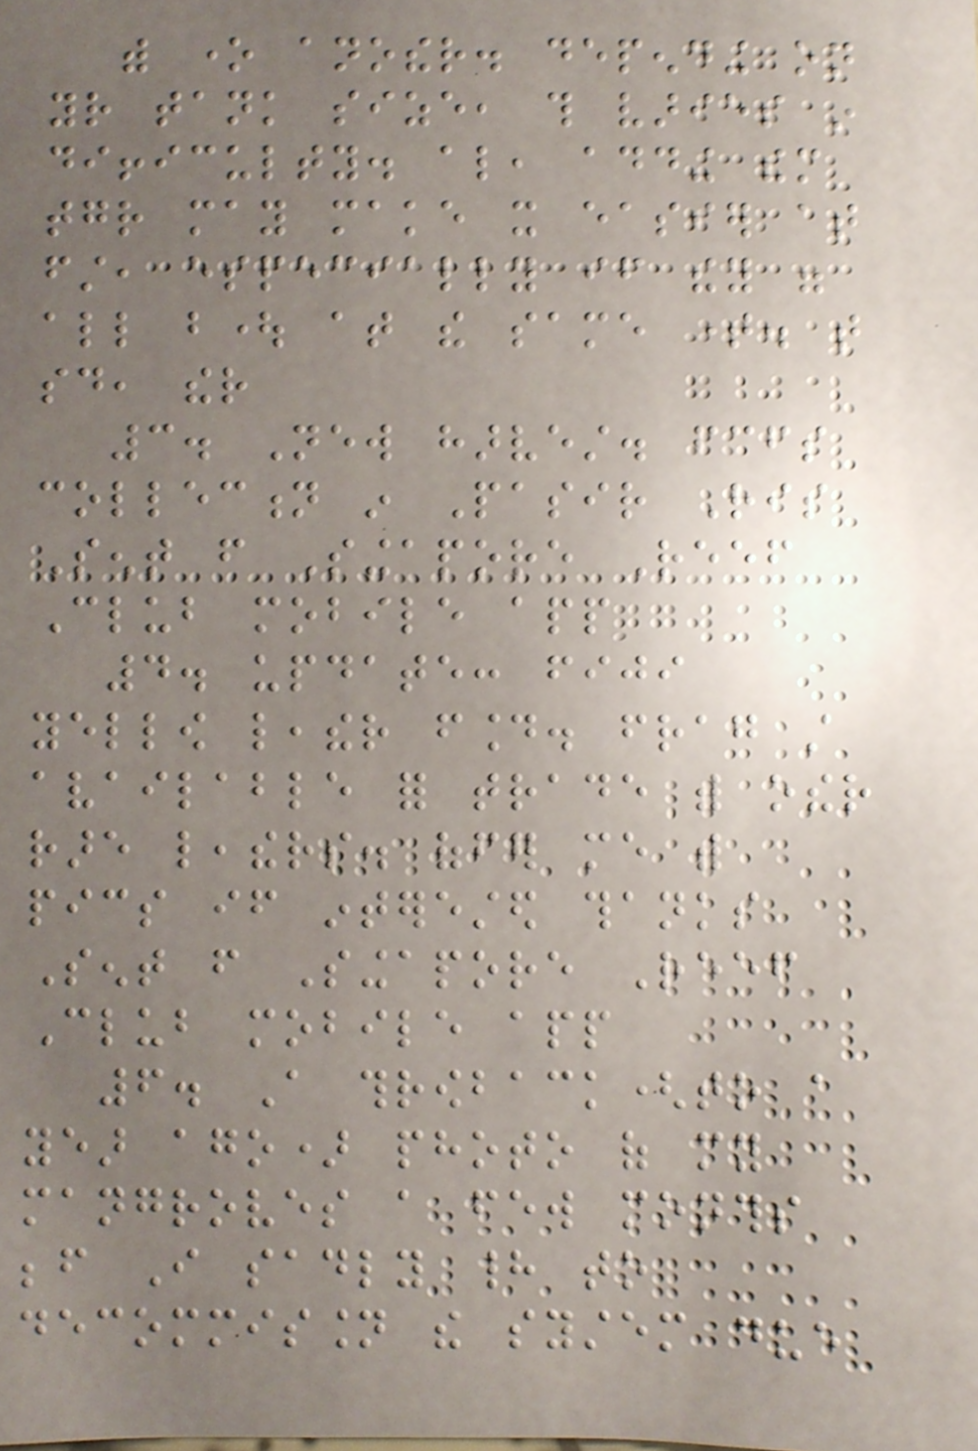with one another. depending on
your tank size, this varies in
difficulty. also, adding them
together may make it easier at
first, especially if they were
all bought at the same time. that
said, ther
3. New harvest. fcfs
collection in Pasir Ris
Sent from Singapore Reef
Club mobile app
4. update: fiji
yellow leather found. frag still
available for trade with other
rare leathers. offer me with
pics if interested thanks
Sent from Singapore Reef
Club mobile app
6. A throwback(to a
year ago) photo of my
mangroves a few months
before I sadly had to
decommission the system due
